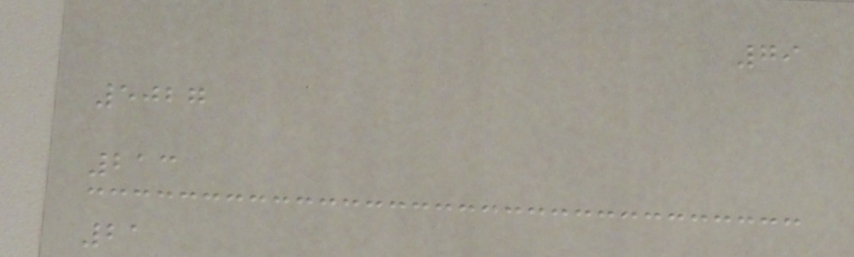79
5027
213
21
